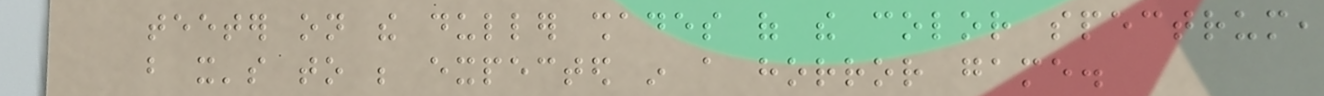teeter on the duller shades of the color spectrum,
but it's to be expected in a horror game.
